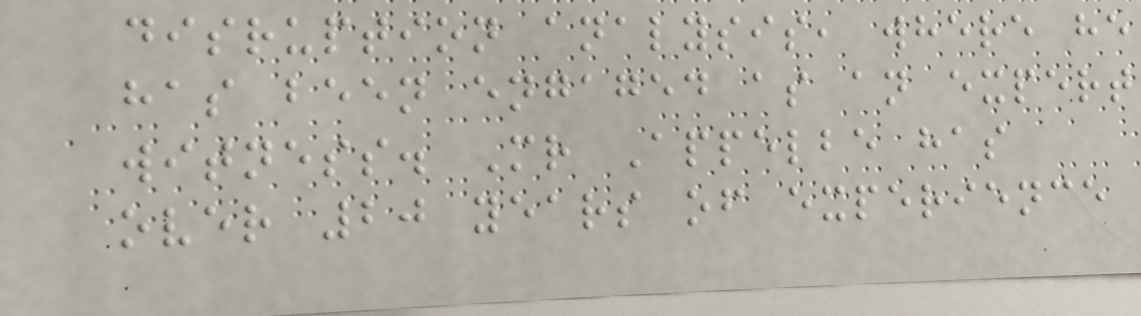disruption analysis, where he
has been engaged as an expert
witness. Mr Appelbe has
over 20 years of experience
